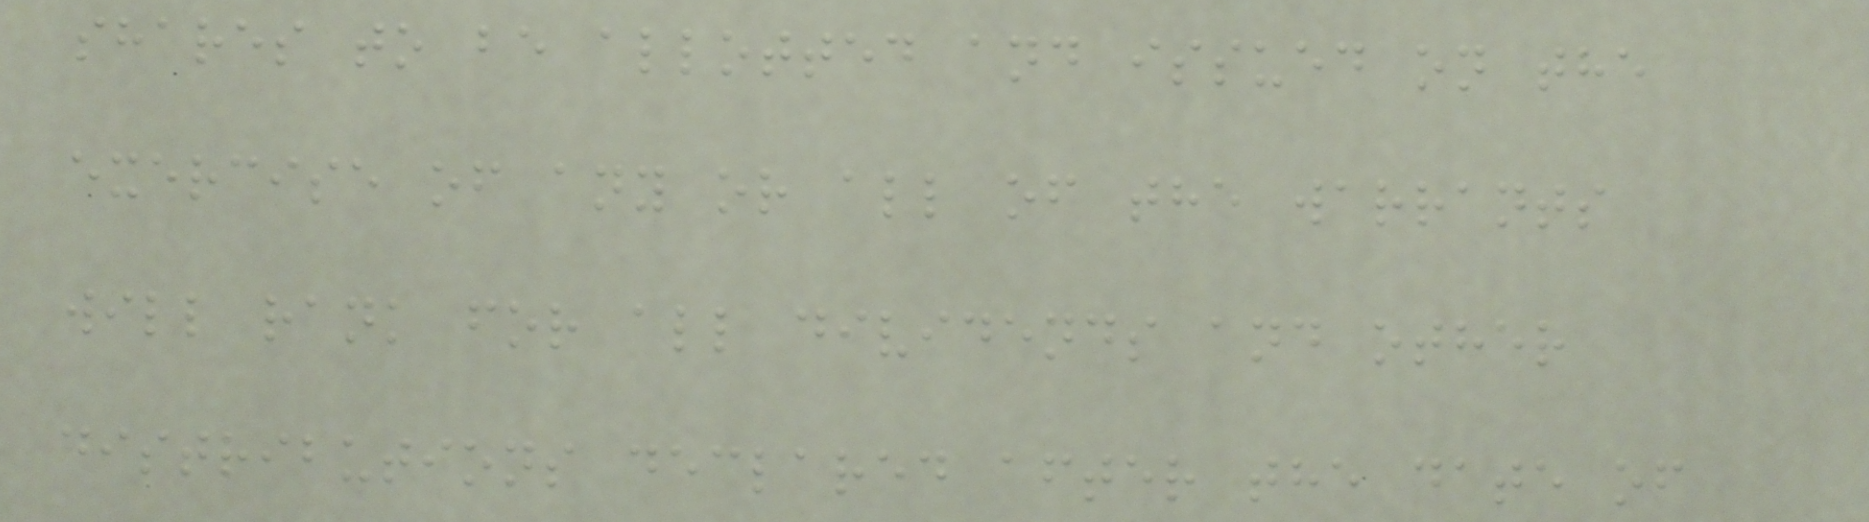shares to be allotted and issued on the
exercise of any or all of the warrants
will rank for all dividends and other
distributions declared after the date of
